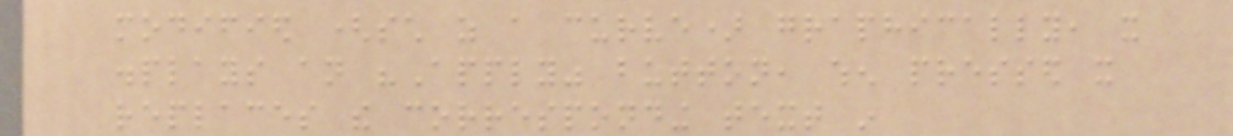modified (such as a curve) graphically, it
displays an "Apply" button, when pressed it
replaces the corresponding text in
